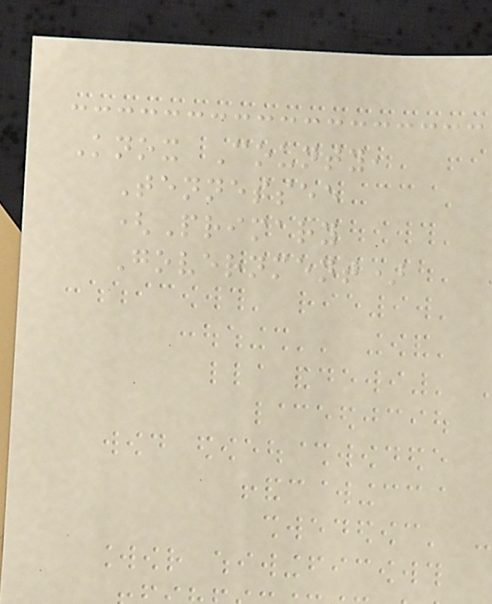Knox County,
Tennessee
(Primary
Government)
